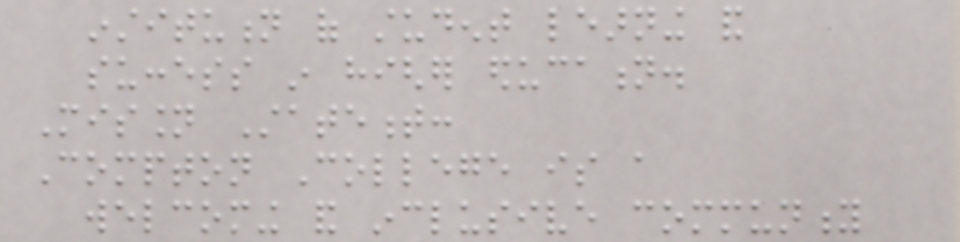institution of student learning and
success in higher education.
Mission Statement:
Compton College is a
welcoming and inclusive community
